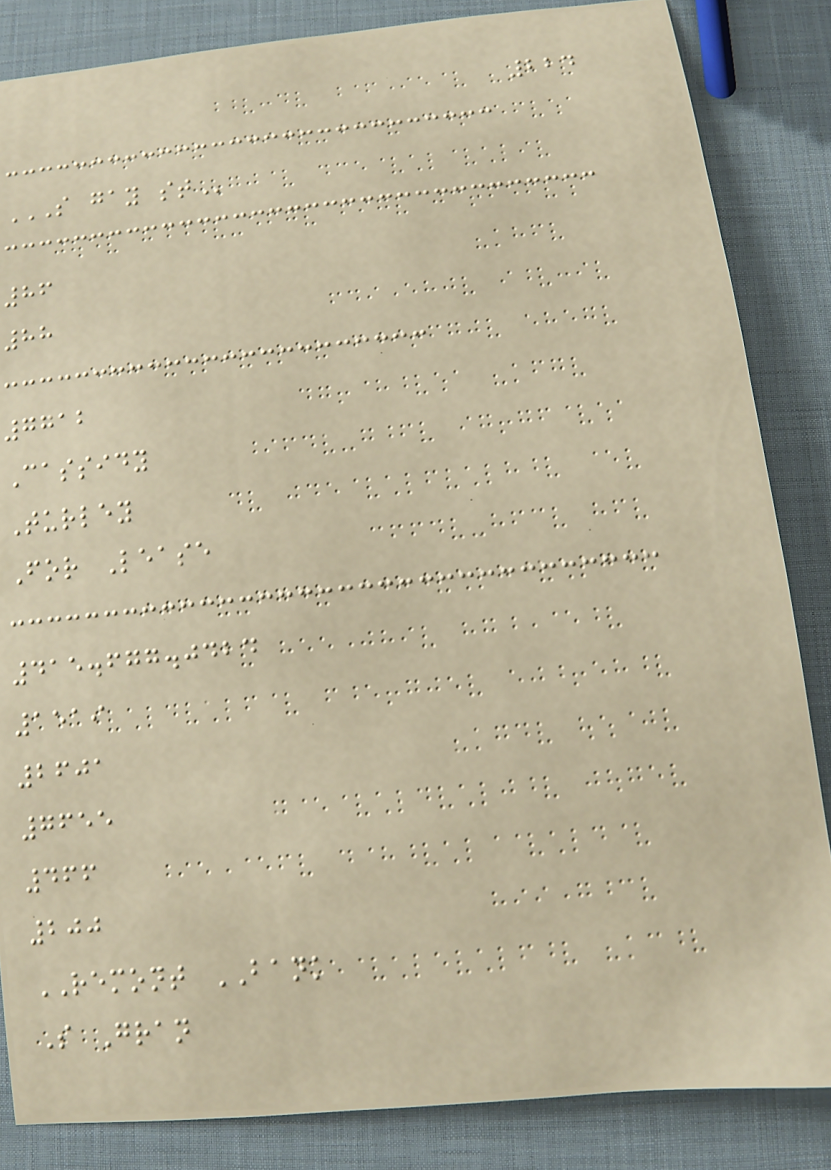224
S GAY ST
86
88
7712
Cassidy
Turley
For Lease
415.677.0424
1519
2601
7655
466
200
REMONT BANK
S Gran
